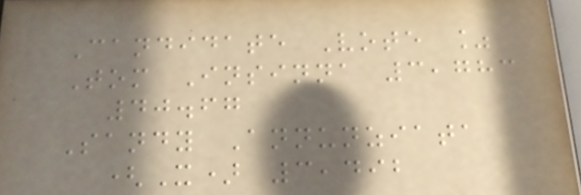Candidate Vote %
Tom Insinna 3,783
40.67
Sandy Annunziata
(X) 3,492
